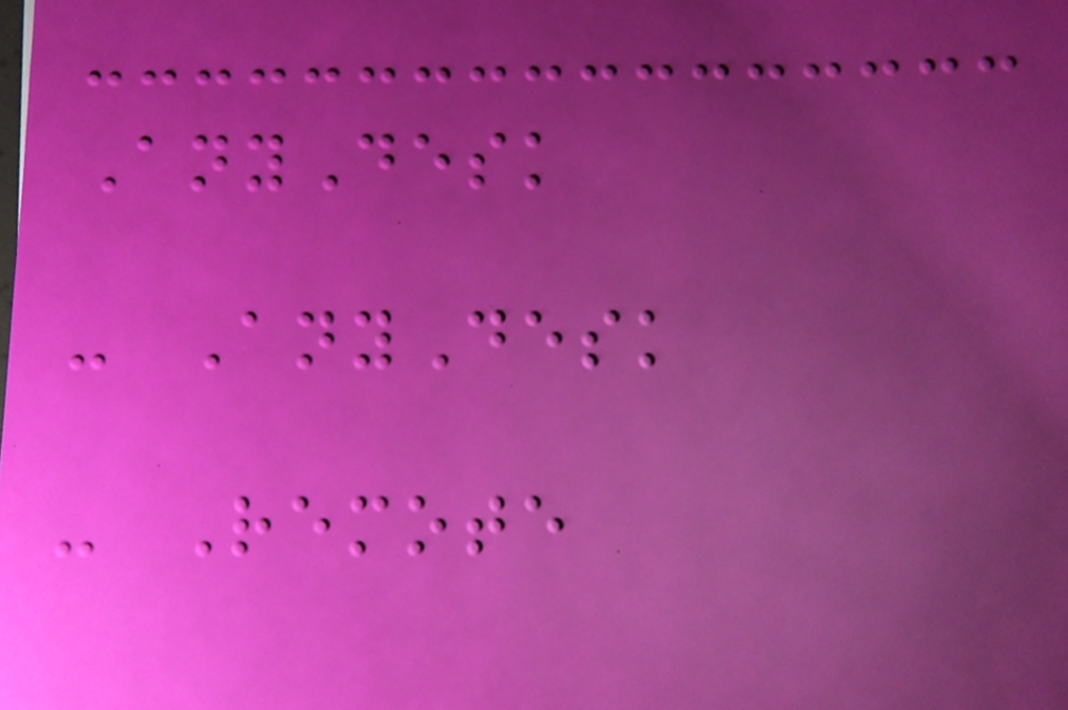AnyDesk
- AnyDesk
- Remote
